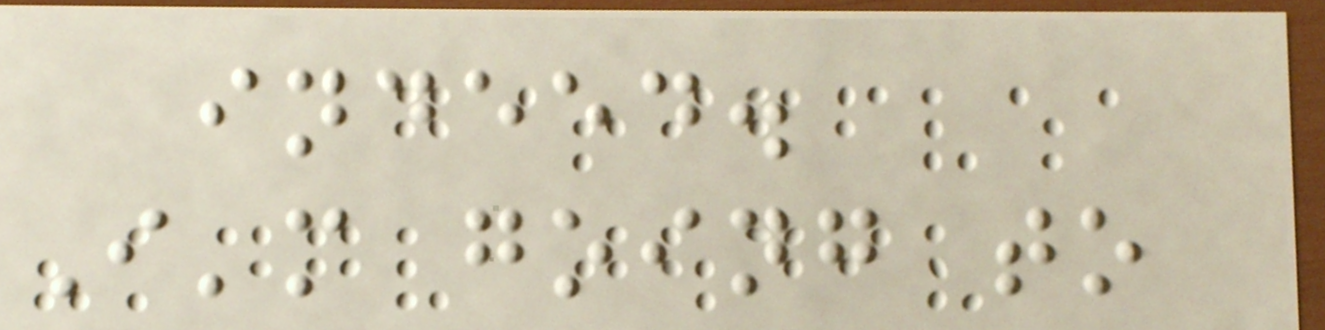indeed.
I'm going to
